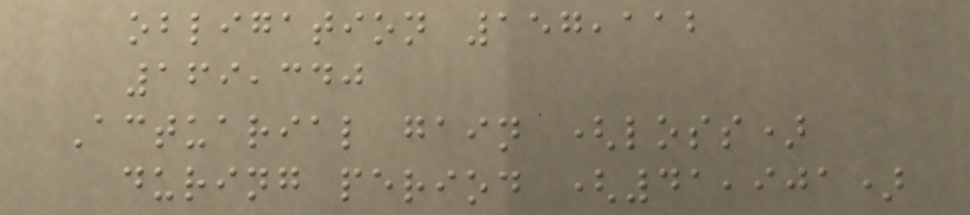obligation 157,112
169,340
Actuarial gain (loss)
during period (41,901)
